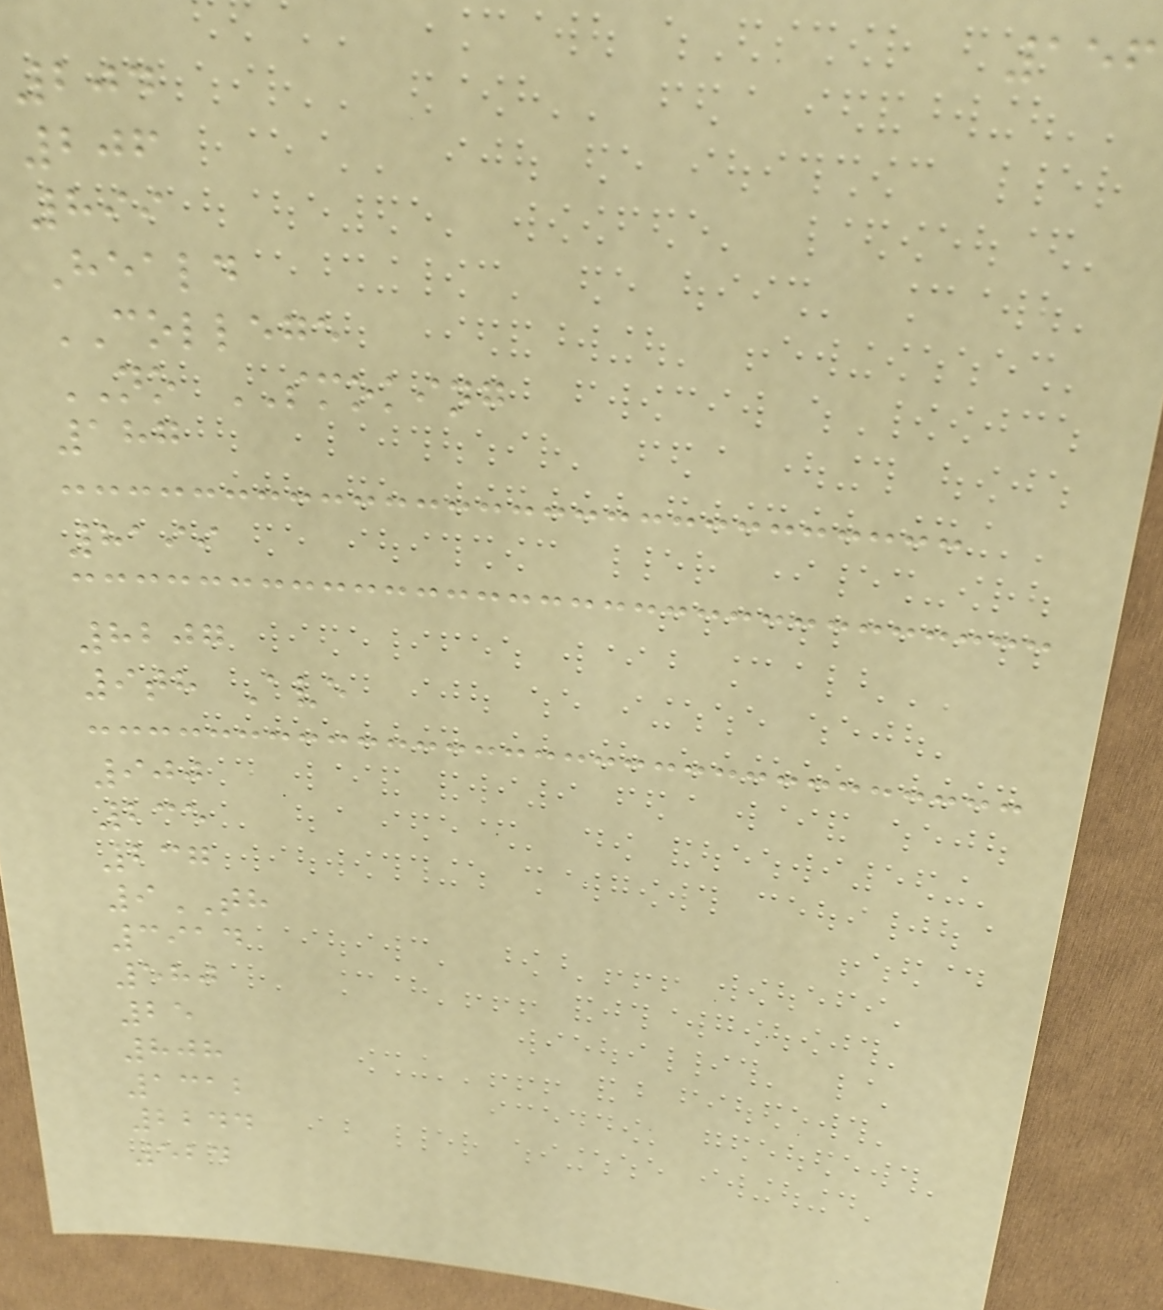156
204
206
899
Heald
COLLEGE
NO SMOKING
187
8199
8207
9th Ave
900
235
237
9TH
3914
580
25
808
1312
2244
524
